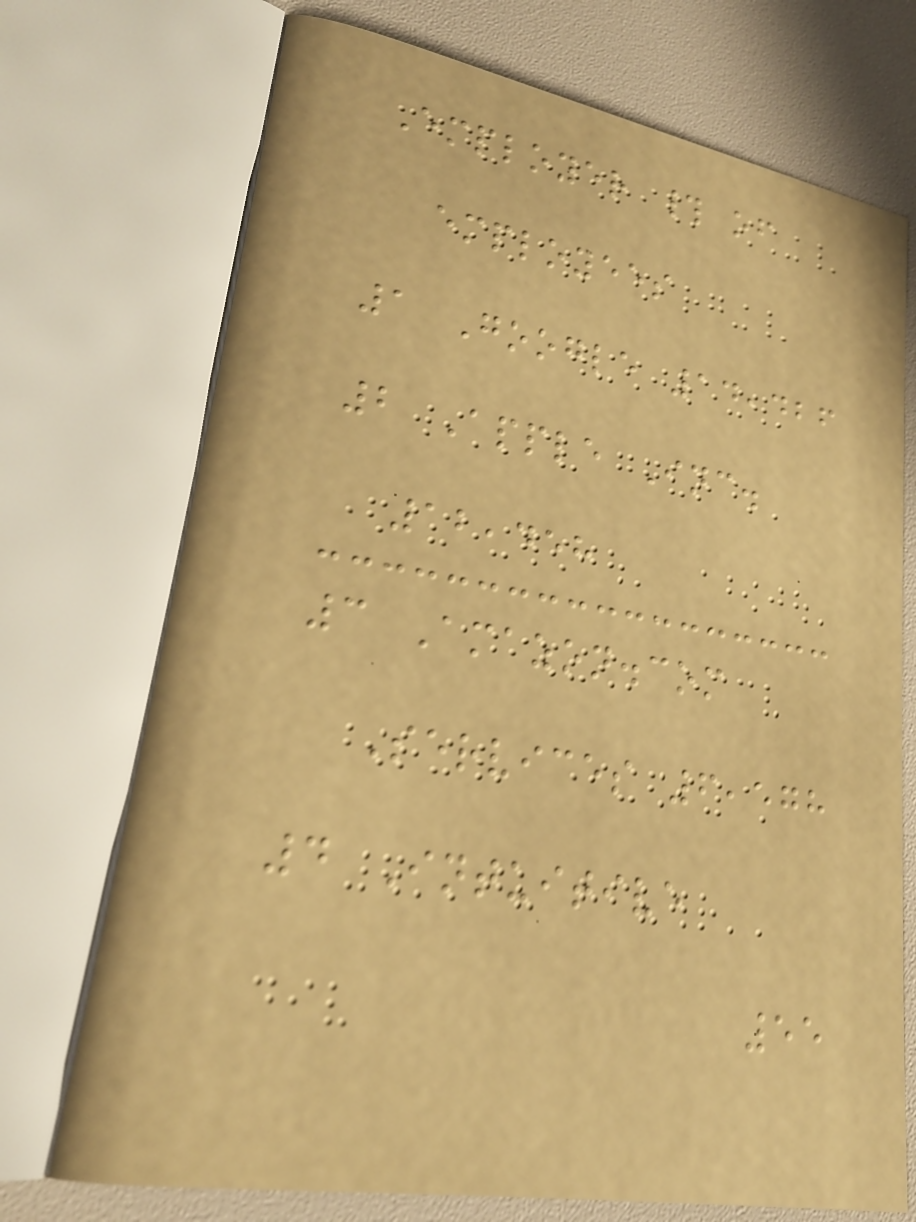Employer # of
employees
1 Google 14,426
2 Apple Inc.
12,458
3 Amazon.com
Services 6,578
4 Intuitive
55
